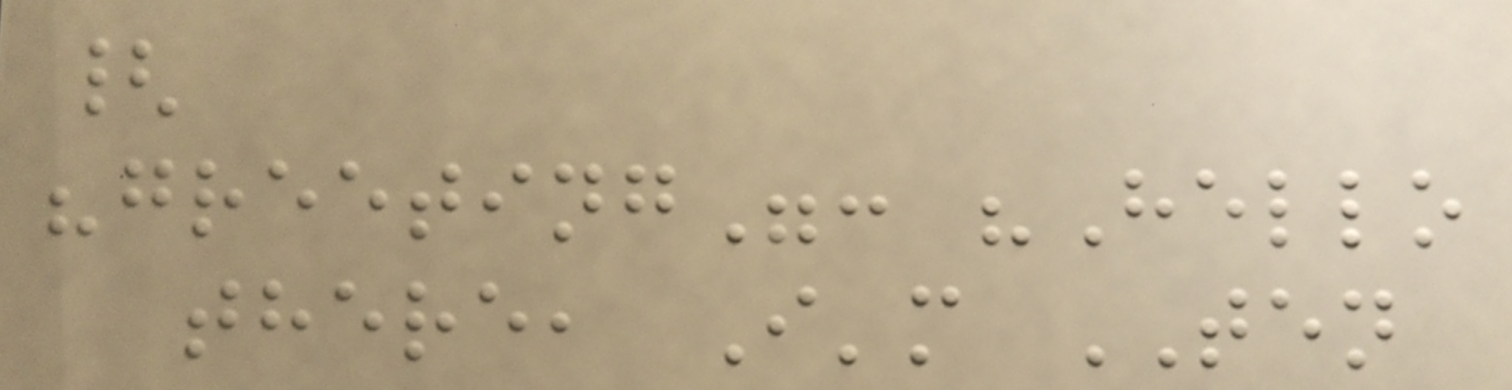{
"greeting": "Hello
there, I'm TEN
